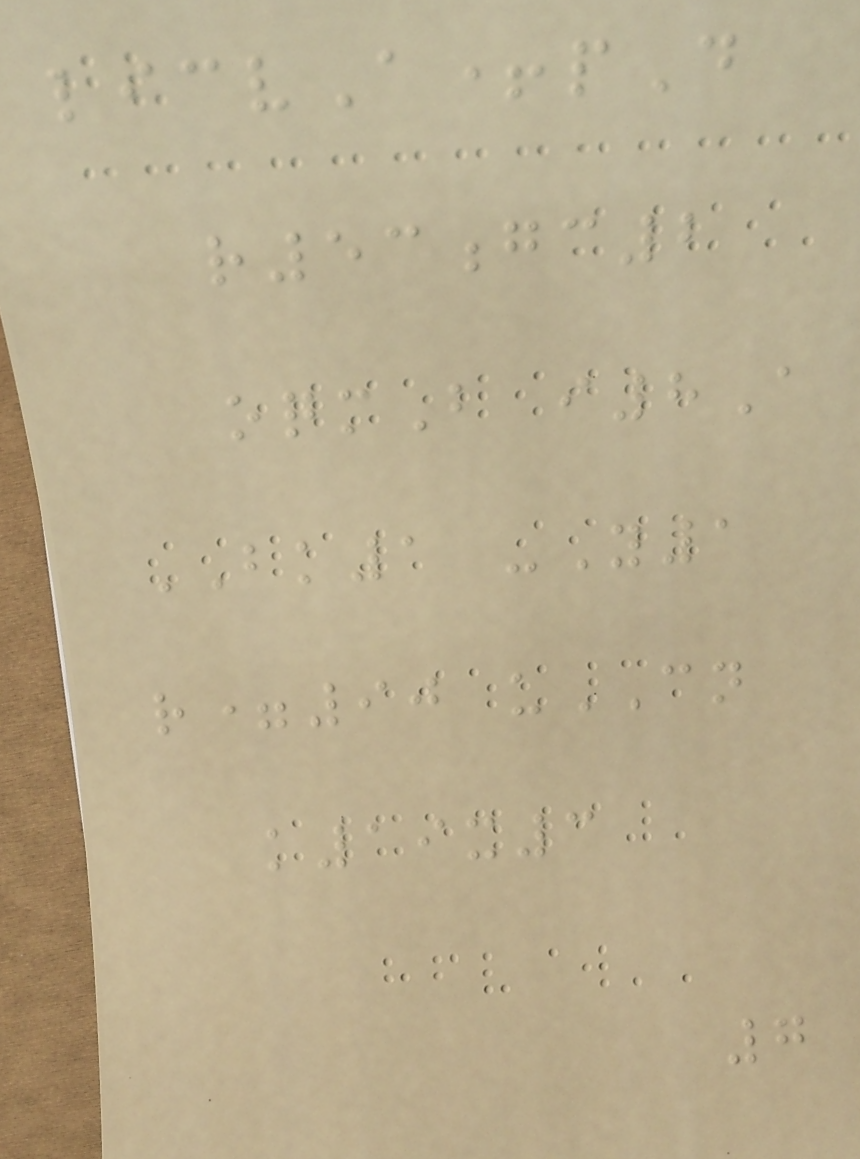licvA+pD
r53gc2
oqmB i8A
BK1 -Y1
r=90 uCN
k19x3
7
